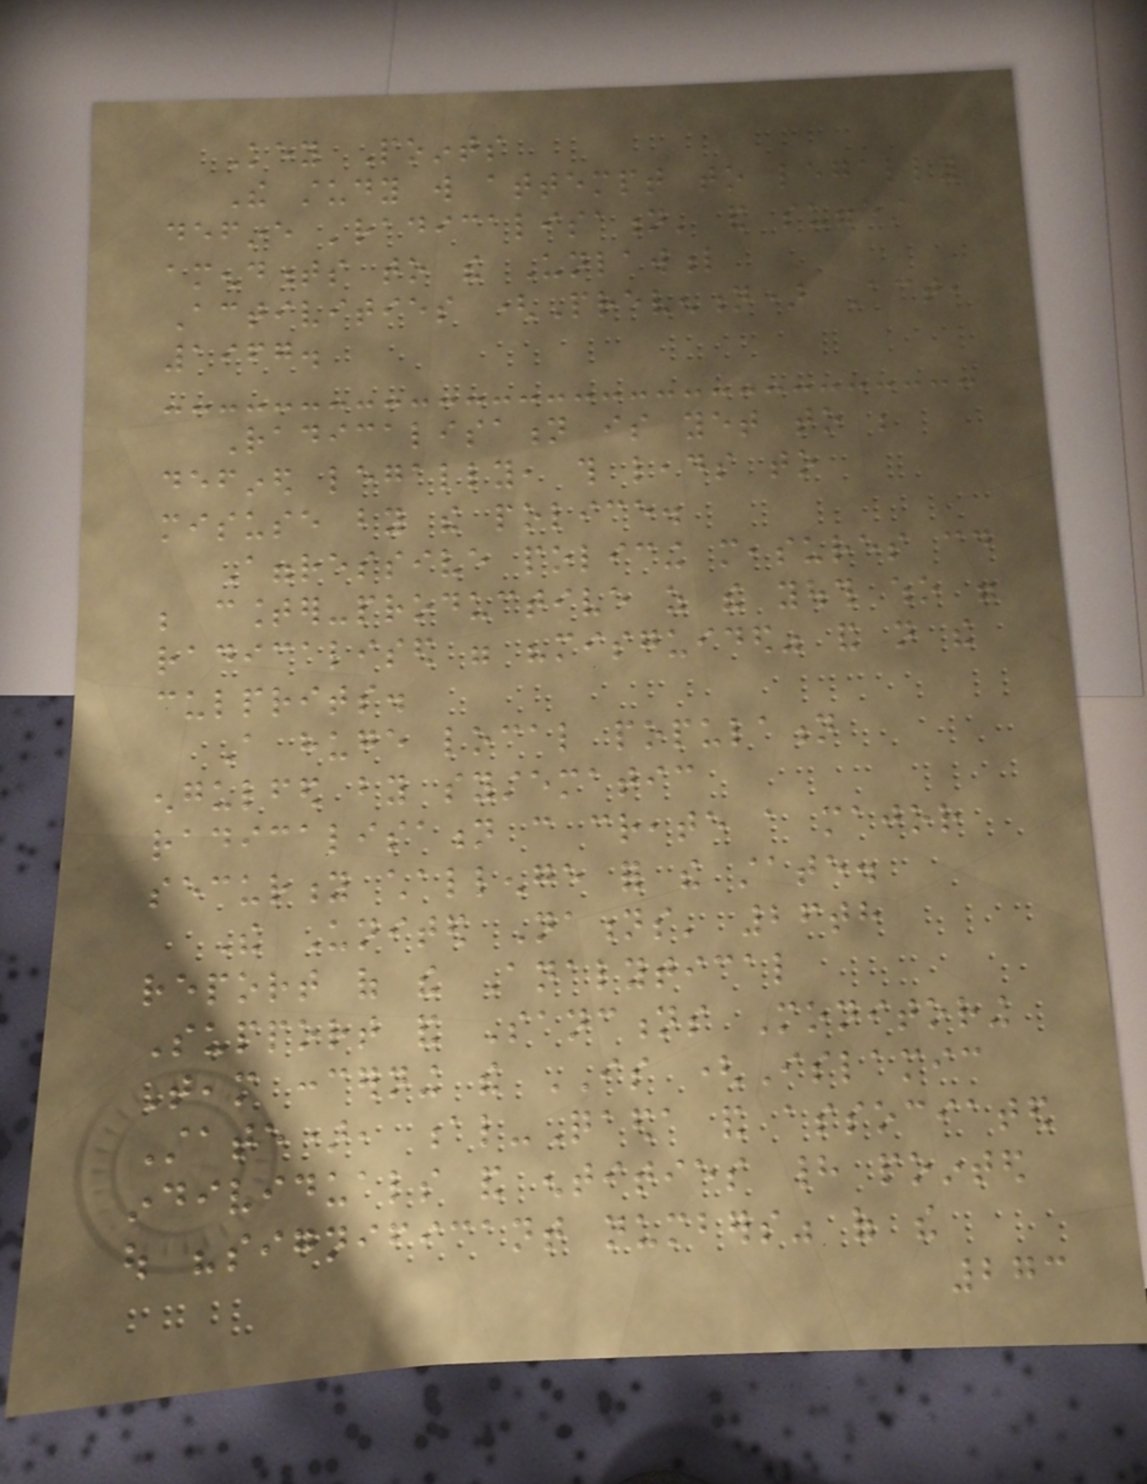Key Points
The study will attempt to legally
define 'radicalisation' and suggest
amendments to the Unlawful
Activities (Prevention) Act,
1967.
Radicalisation is yet to be
defined legally, this leads to
misuse by the police.
Aggressive policing measures could
be counter-productive as the youth who were
radicalised were "misguided" and not the
culprits.
A huge local population
engulfed by systematic
radicalisation can create a major
security challenge for the state.
The United Nations' 26th
report of the Analytical
Support and Sanctions Monitoring
Team concerning the IS (Islamic
State), al-Qaeda and associated
individuals and entities had pointed
out "significant numbers" of the
273
